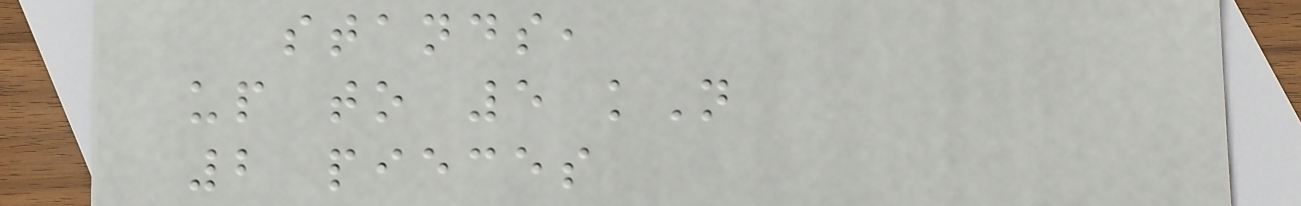stands,
up to 5 kN
2 pieces
